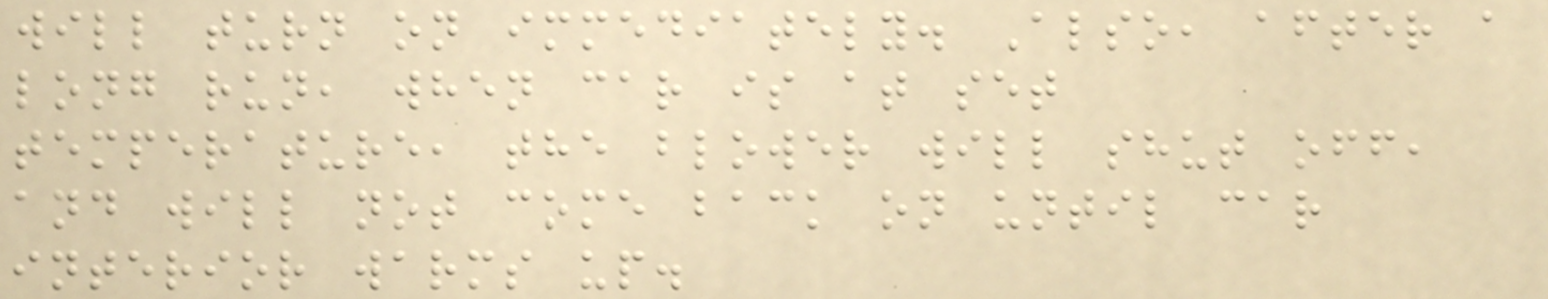will turn on immediately. Also, after a
long run, when car is at set
temperature, the blower will shut off,
and will not come back on until car
interior warms up.
